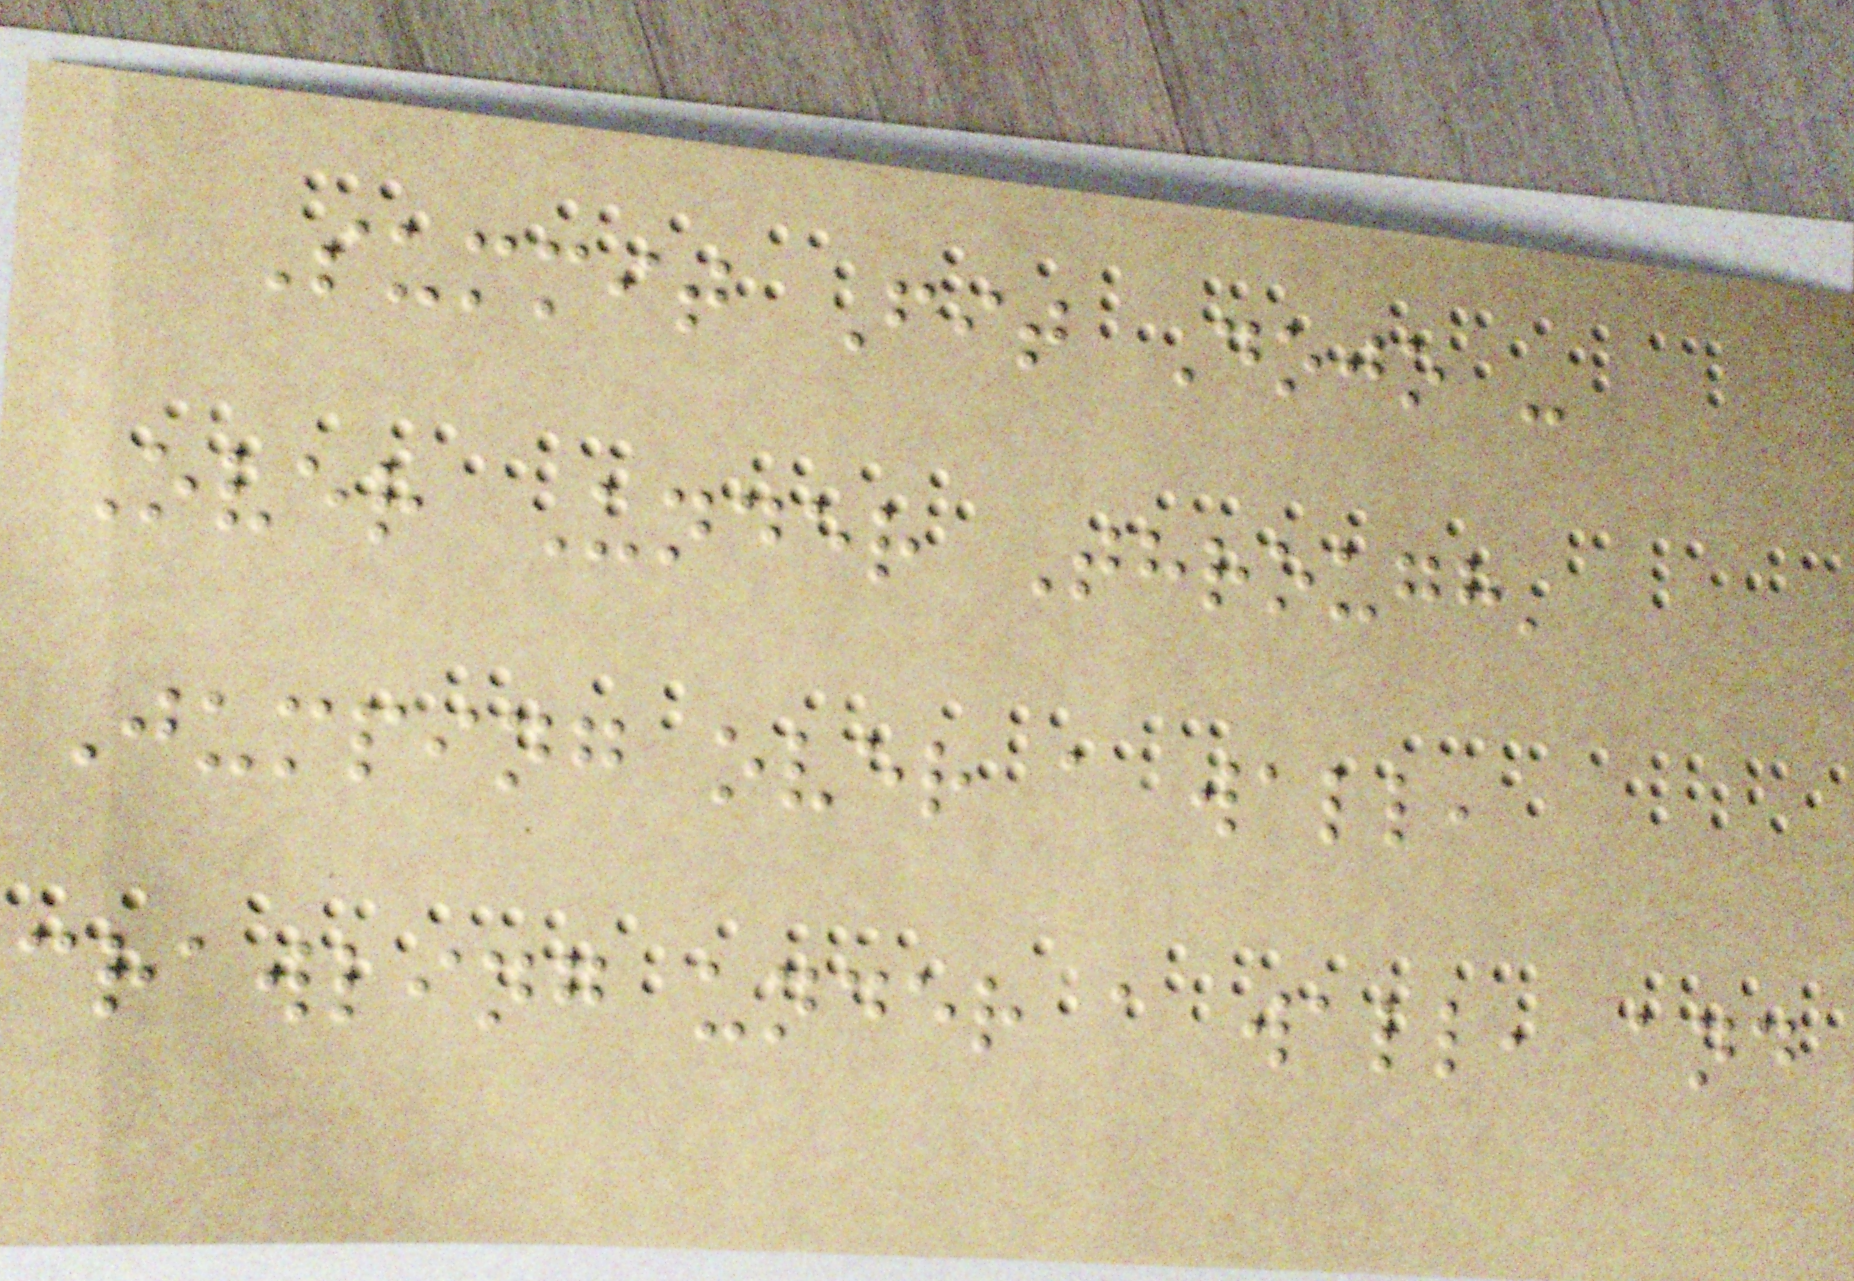Summit Fit Dojo -
Over Under Through'
Jumping over a wall,
crawling under a wall, and
